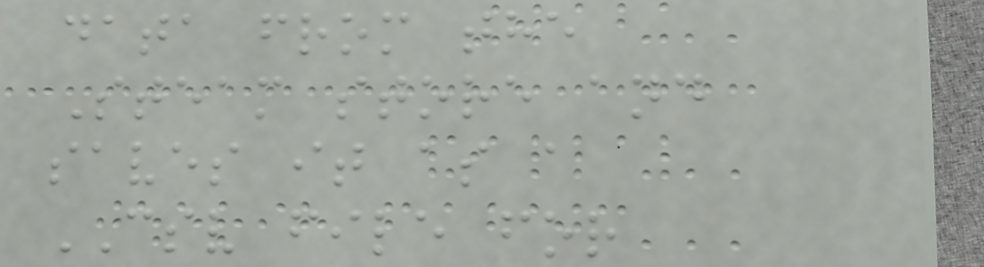data from the
Steam store and
saves it as a
CSV file for
